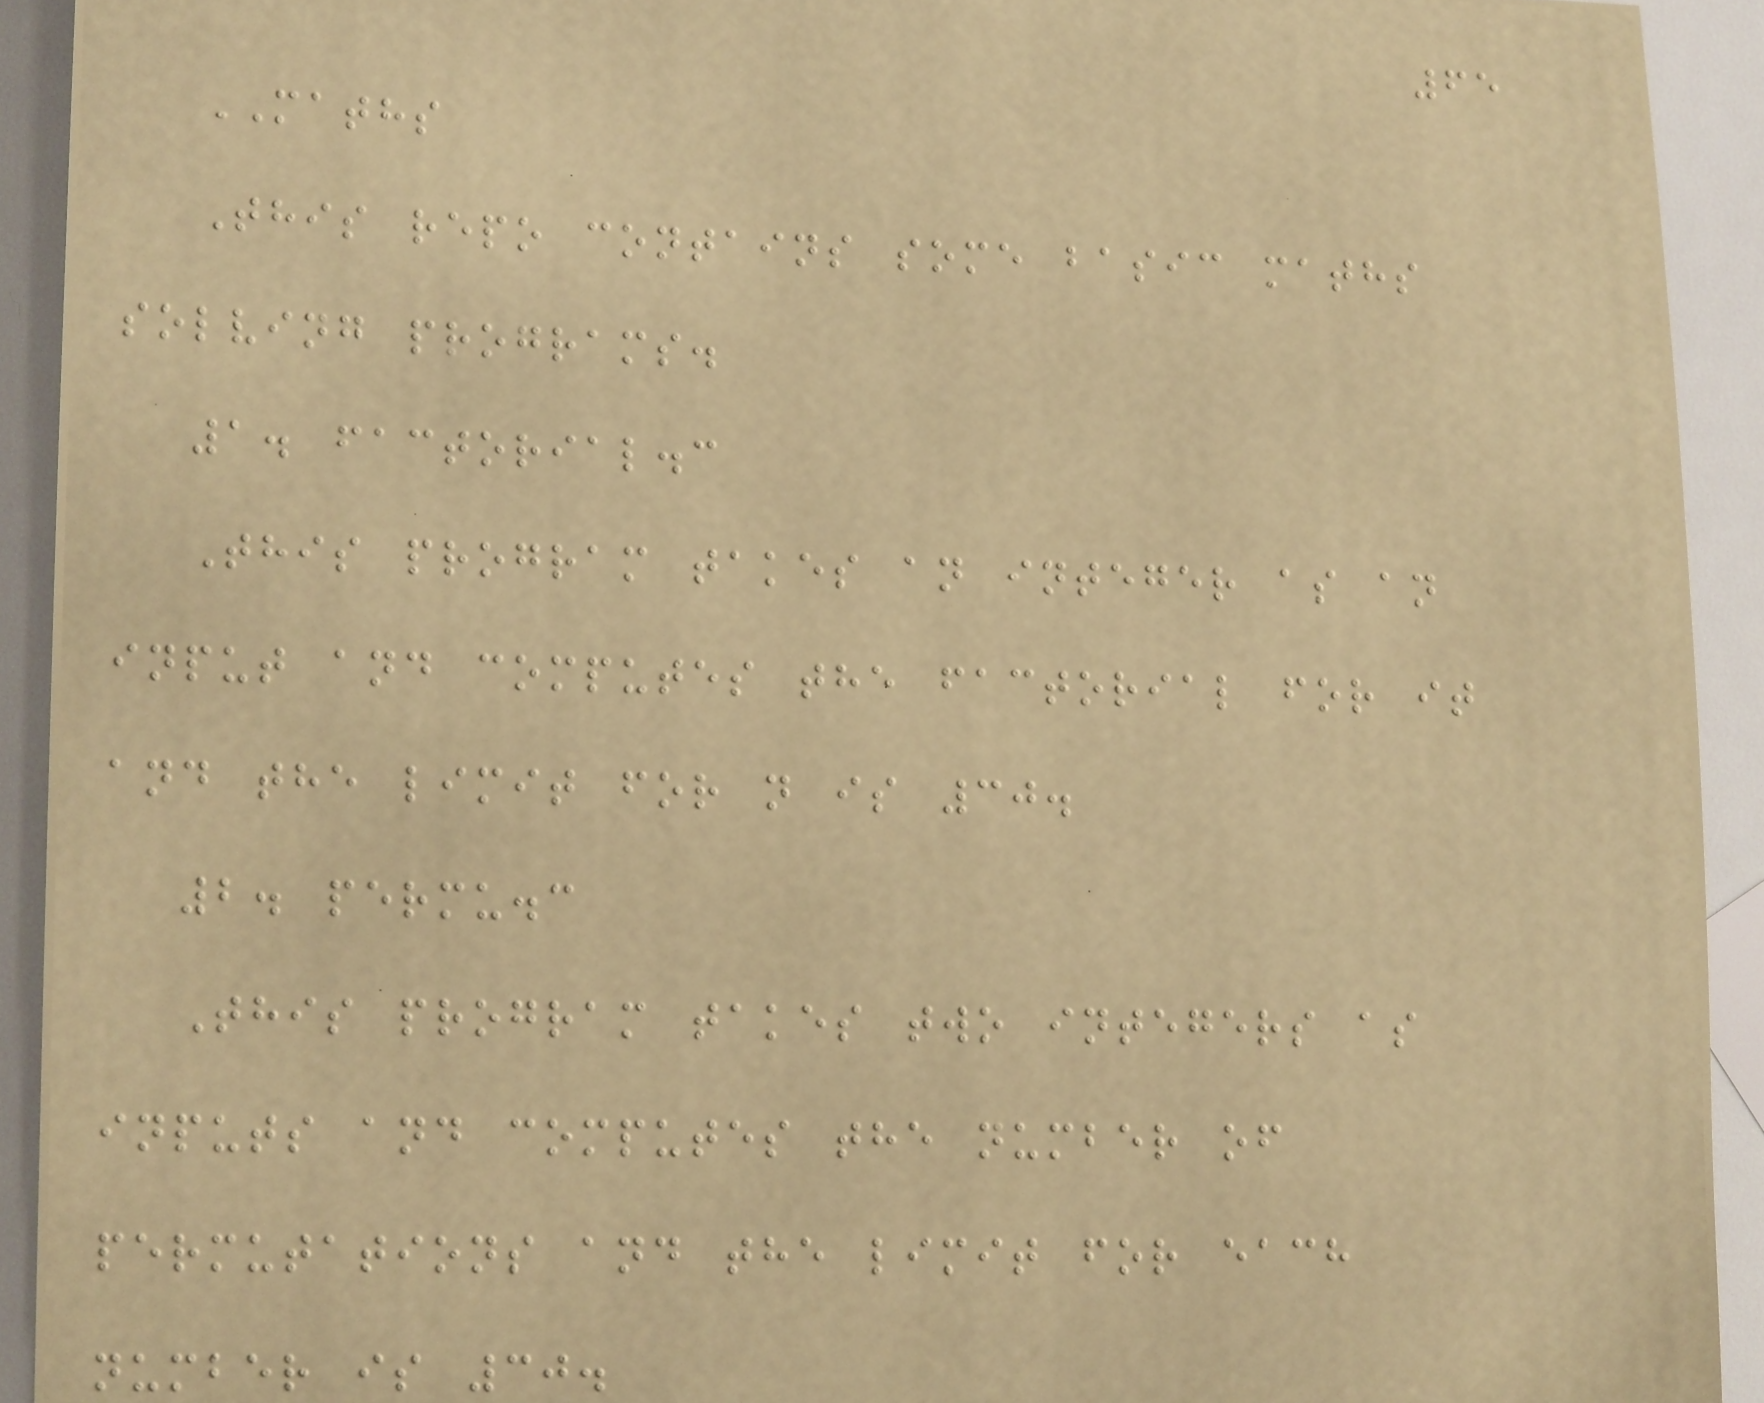65
MATHS
This repo contains some basic maths
solving programs.
1. factorial.c
This program takes an integer as an
input and computes the factorial for it
and the limit for n is 30.
2. permu.c
This program takes two integers as
inputs and computes the number of
permutations and the limit for each
number is 30.
